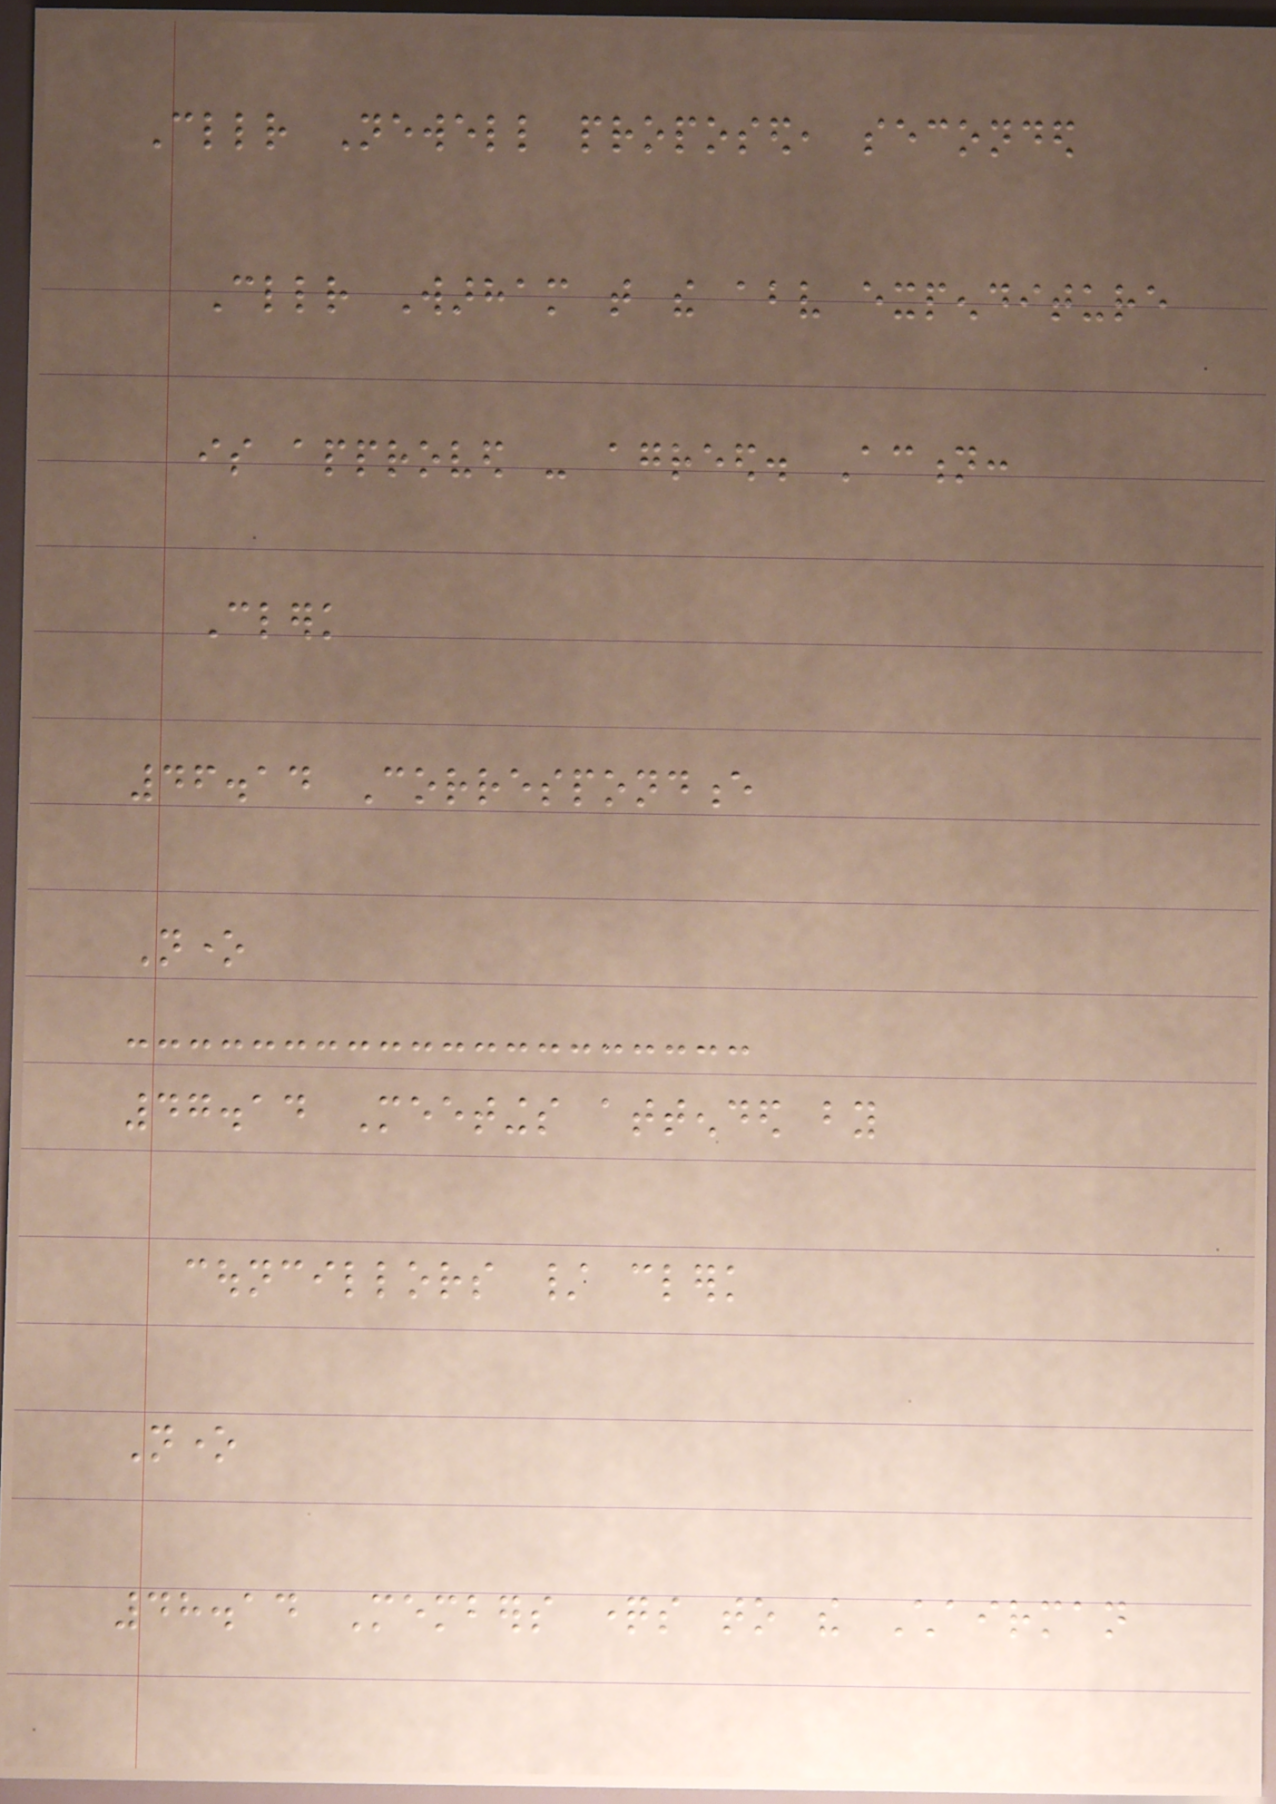Cllr Newell proposed, seconded
Cllr Warham that the above expenditure
is approved - agreed. Action:
Clerk
46.14 Correspondence
None
47.14 Meetings attended by
councillors / clerk
None
48.14 Members questions to the Chairman
